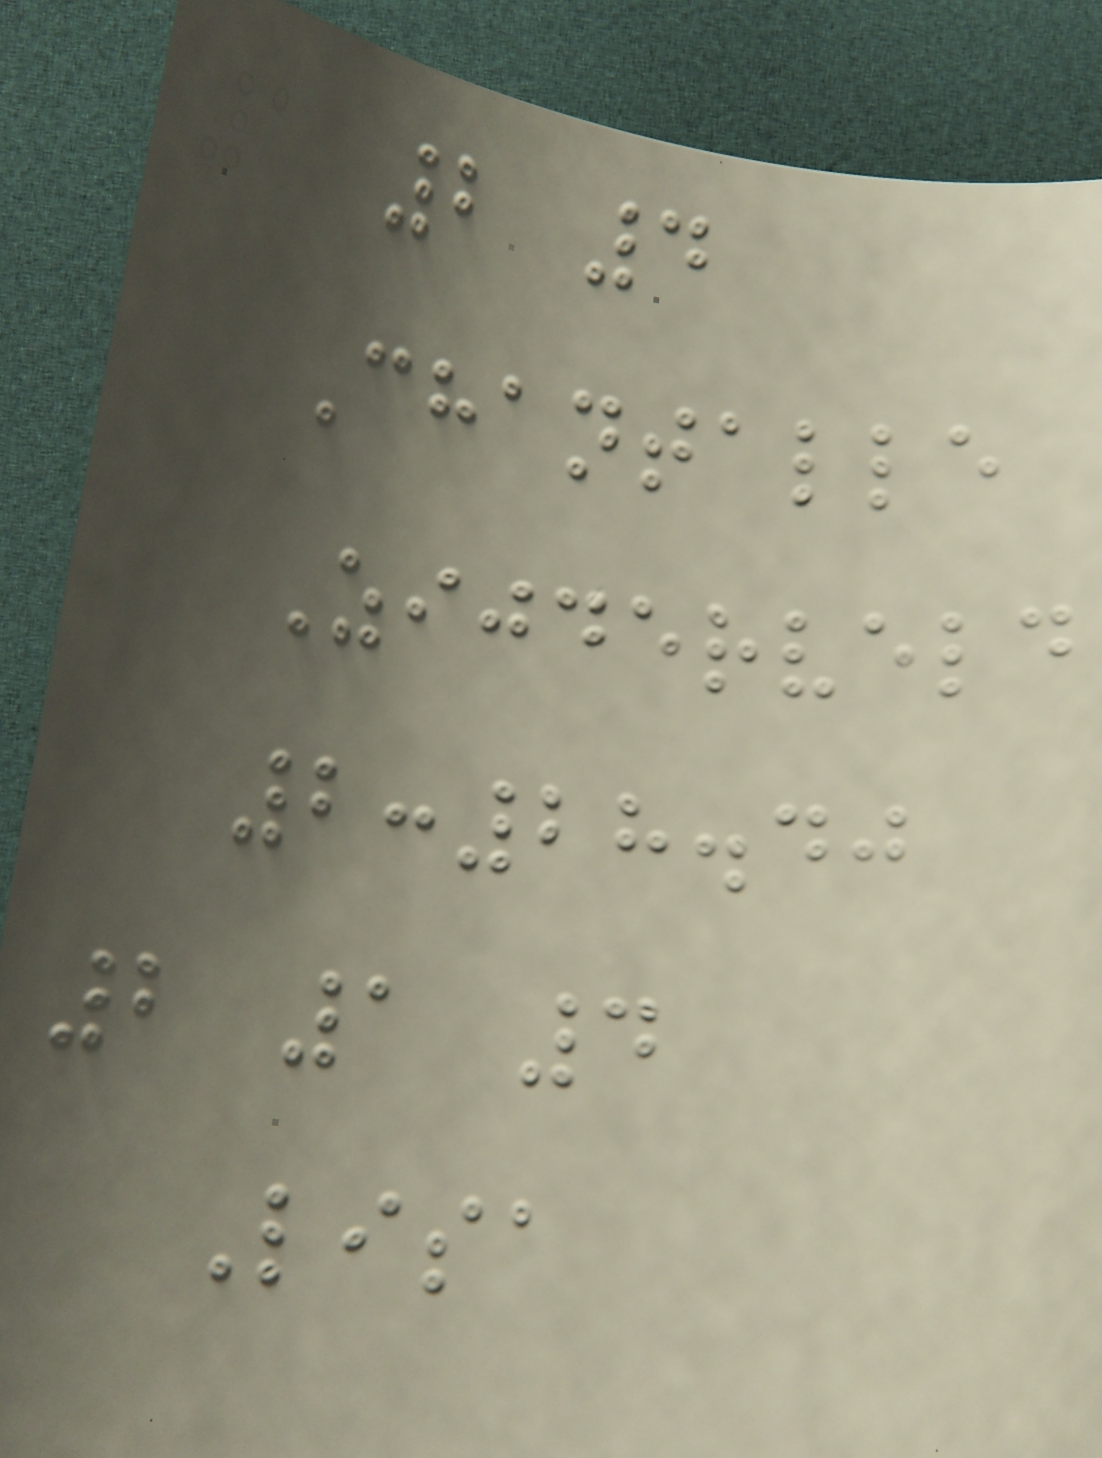1 2 4
Chantalle
Zijderveld
2:28.40
2 1 4
Lisa
